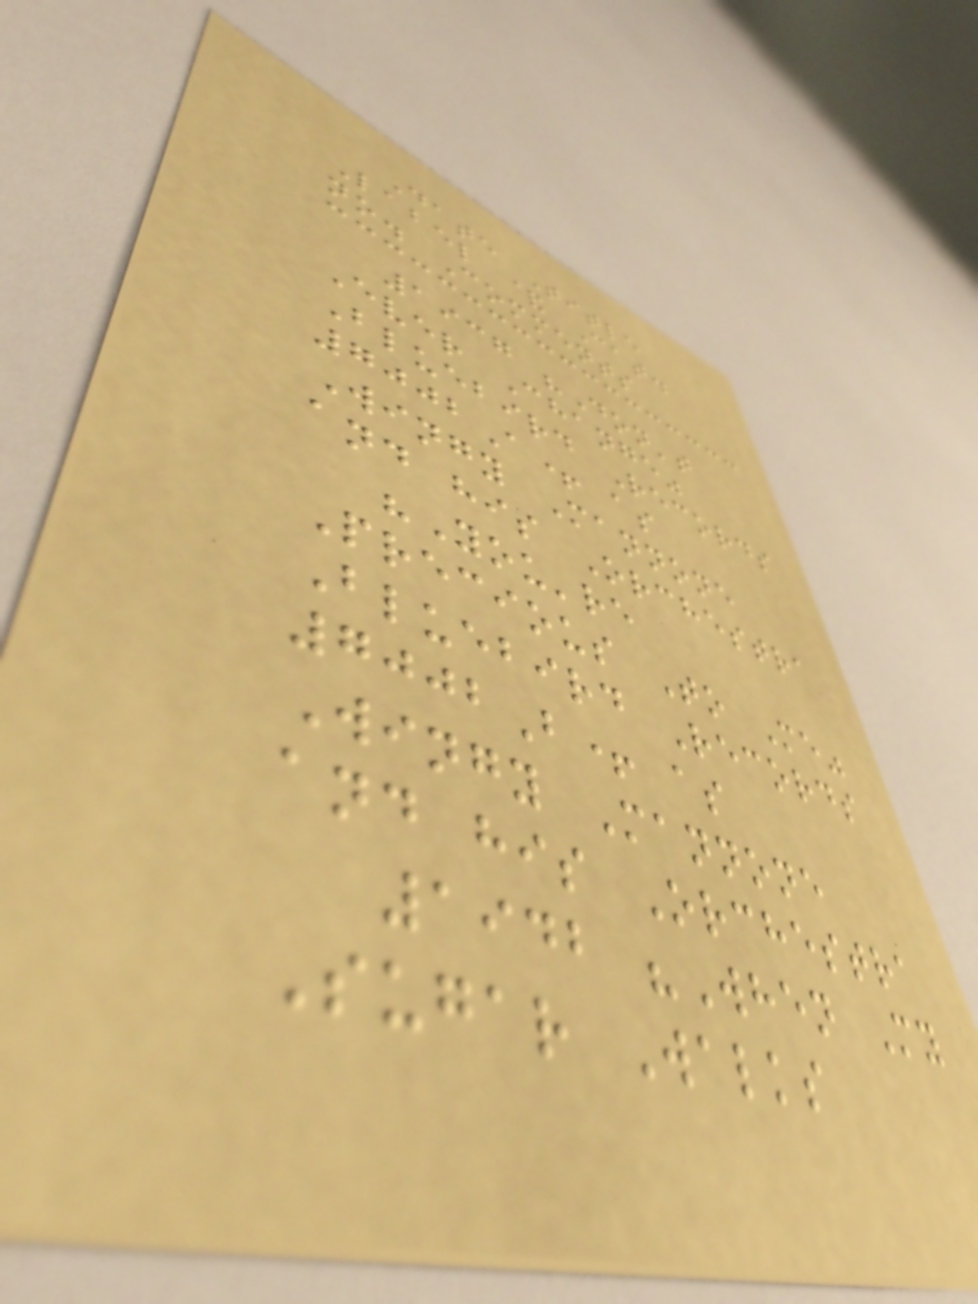Date Title
Label & Cat.
no. Comments
1937 "Don't
Ever Change"
Bluebird Records
7002A+ as
Wingy Mannone
and his Orchestra
"You're
Precious To Me"
Bluebird Records
7002B+ as
Wingy Mannone
and his Orchestra
1942 "When My
Sugar Walks
